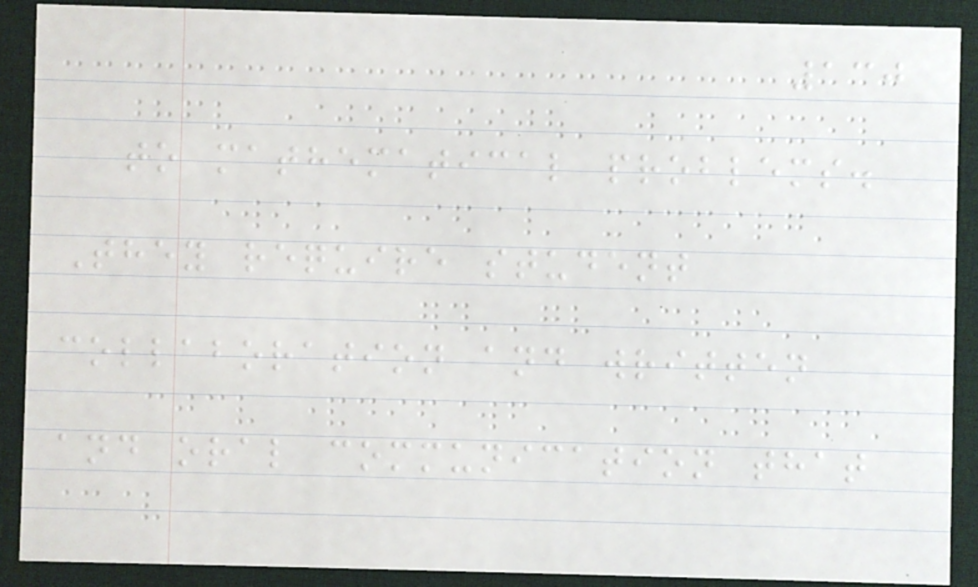130
to mathematical problems.
They require student
collaboration and written
and oral communication that
